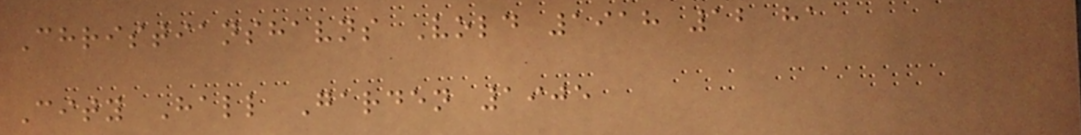Christianshavns Vold 1918 12 ha
City Hall Garden 1905
